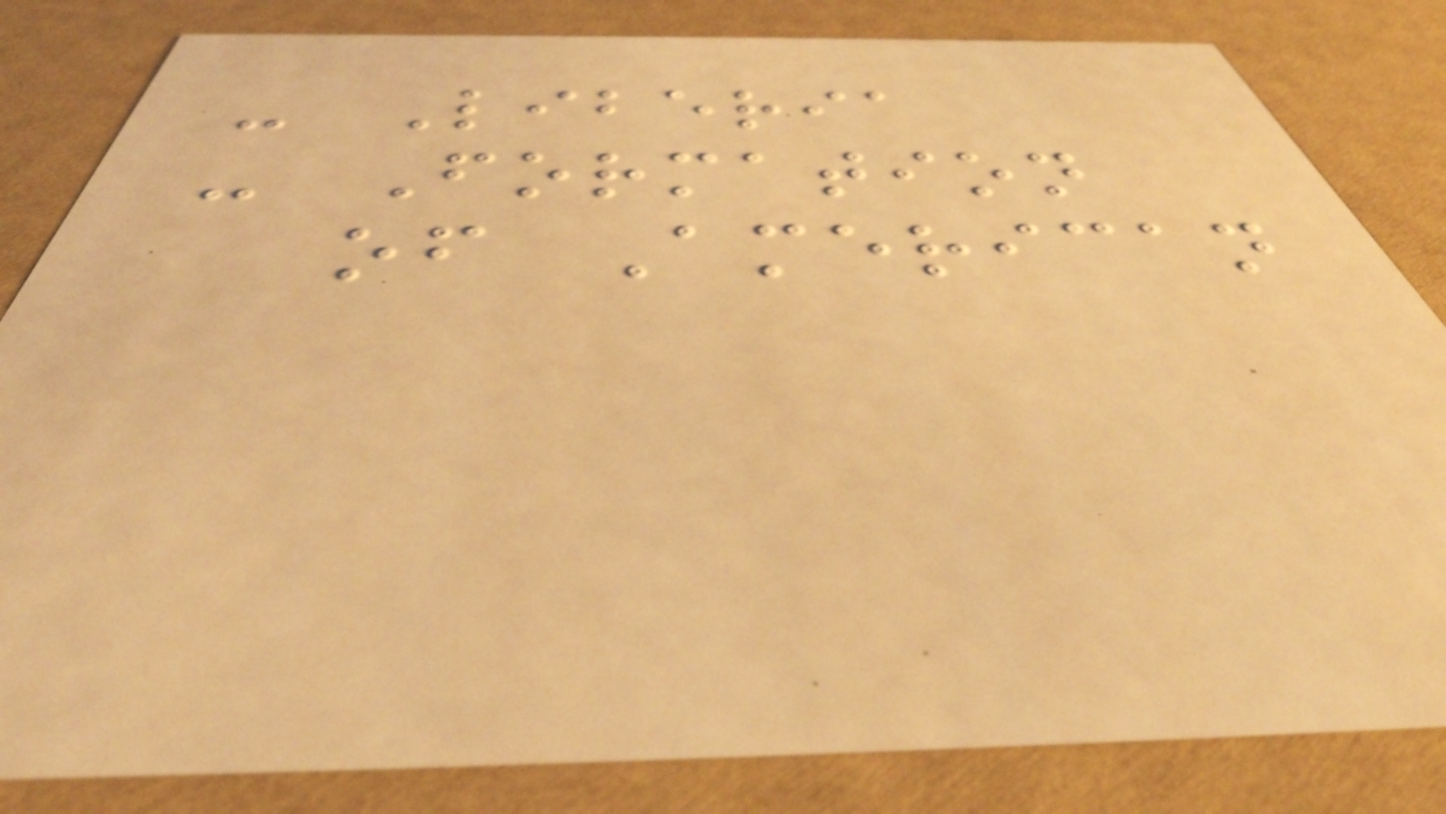- Liberia
- Formation
of American
